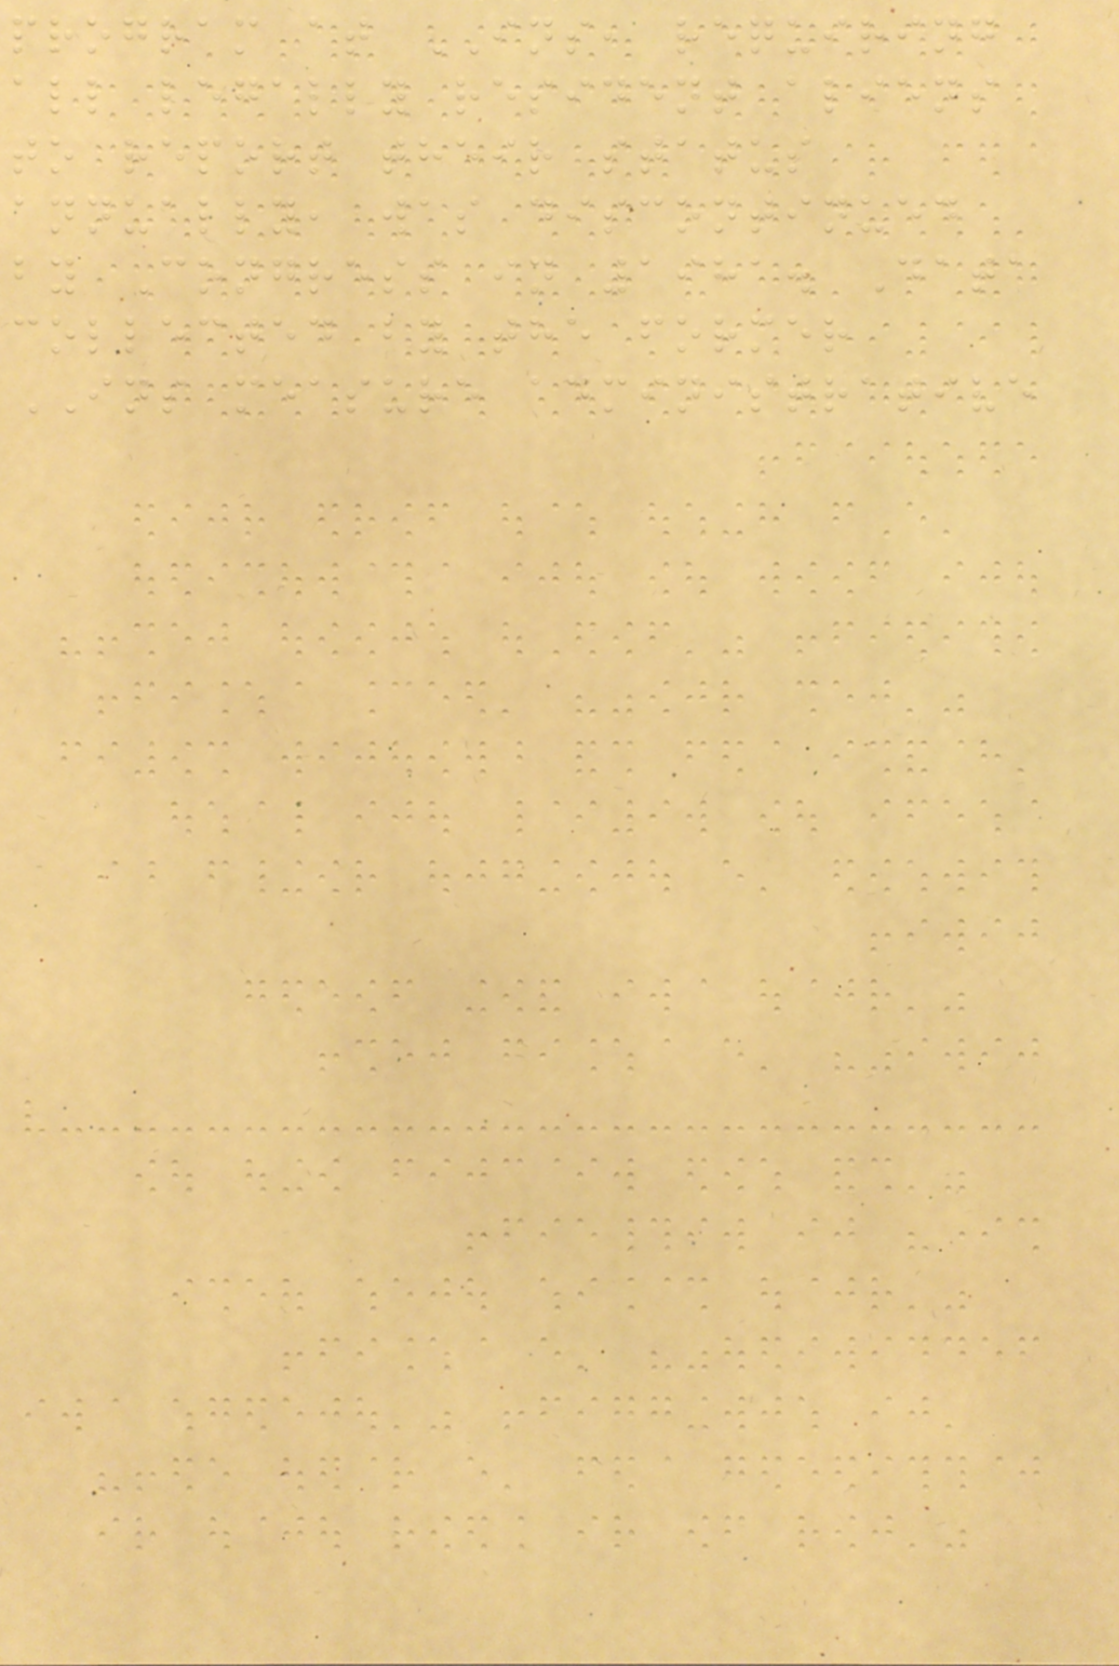program at INS, requiring
all legally resident aliens
to report their status
annually, was discontinued
by Congress in 1981. Data
collected by the former
INS measure administrative
